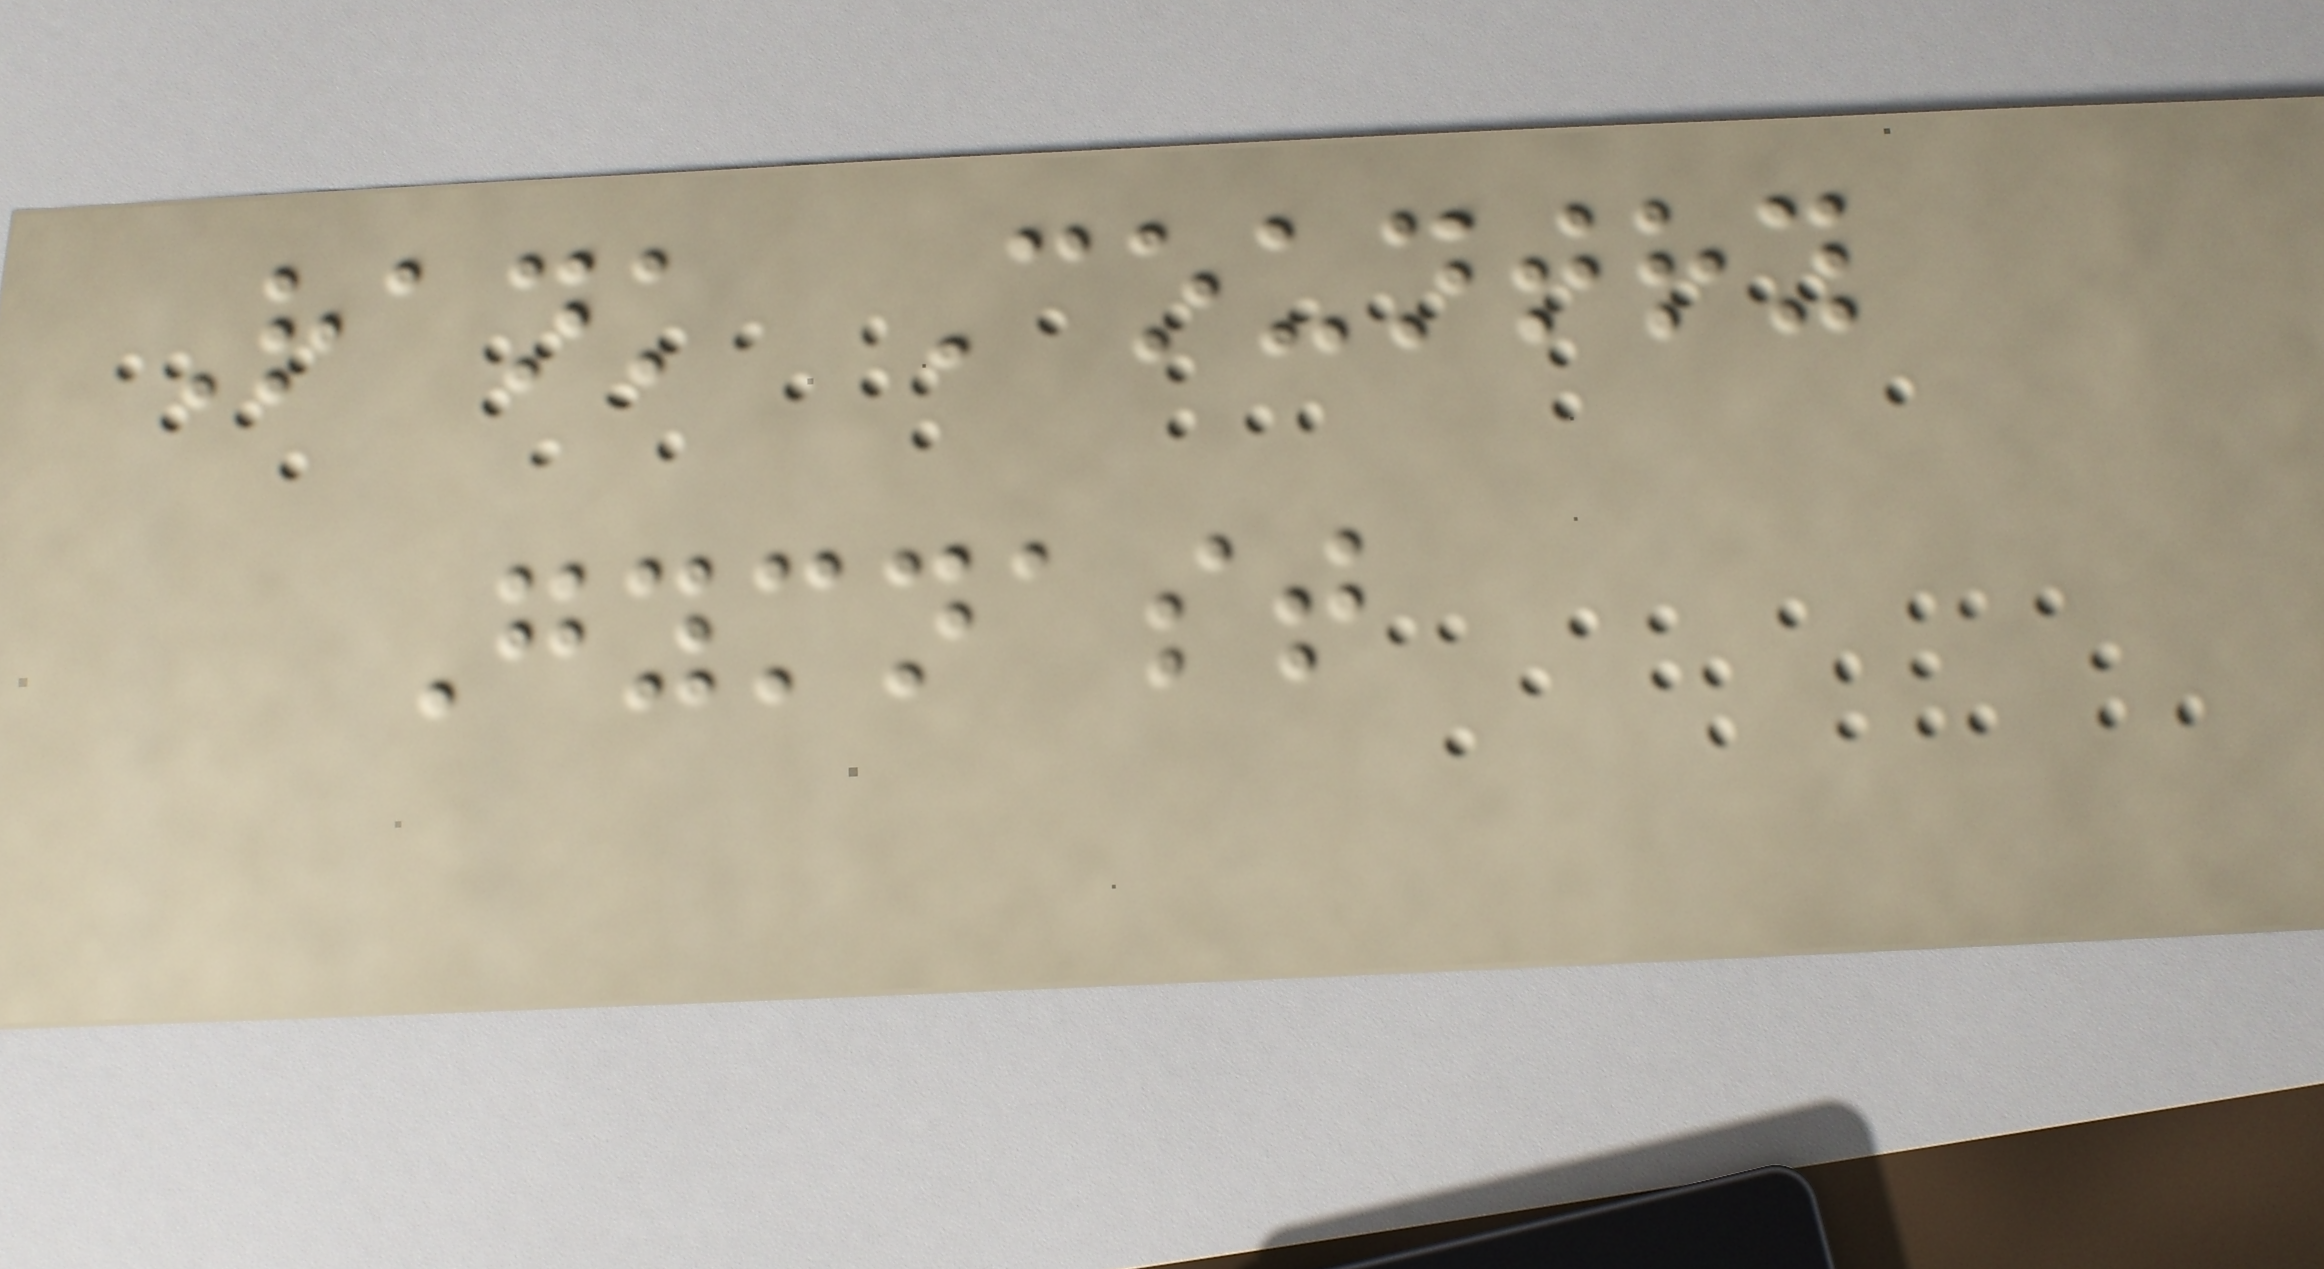Rank Country
Gymnast
